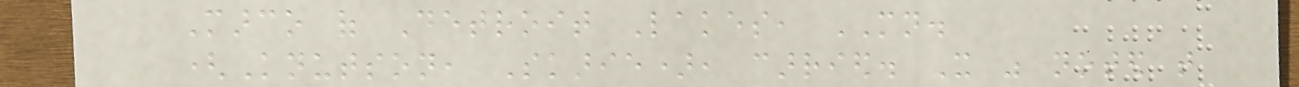Marco of Detroit Lakes, MN.
(Knutson, Skarie), carried. It was noted that
